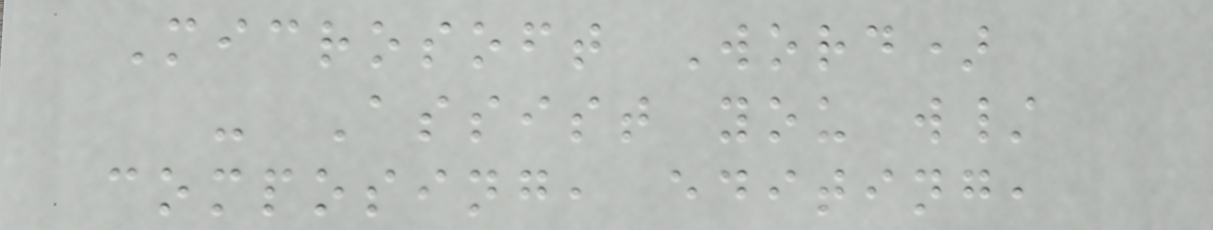Microsoft Word)
- Assist you w/
composing, editing,
